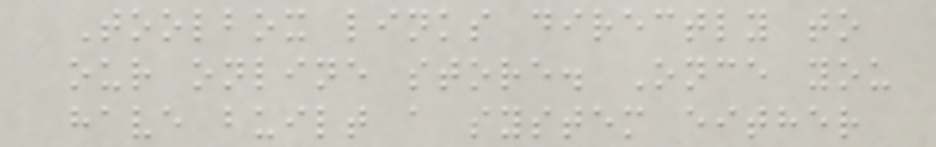Toolbox links directly to
our online store. Once you
have built a system either
